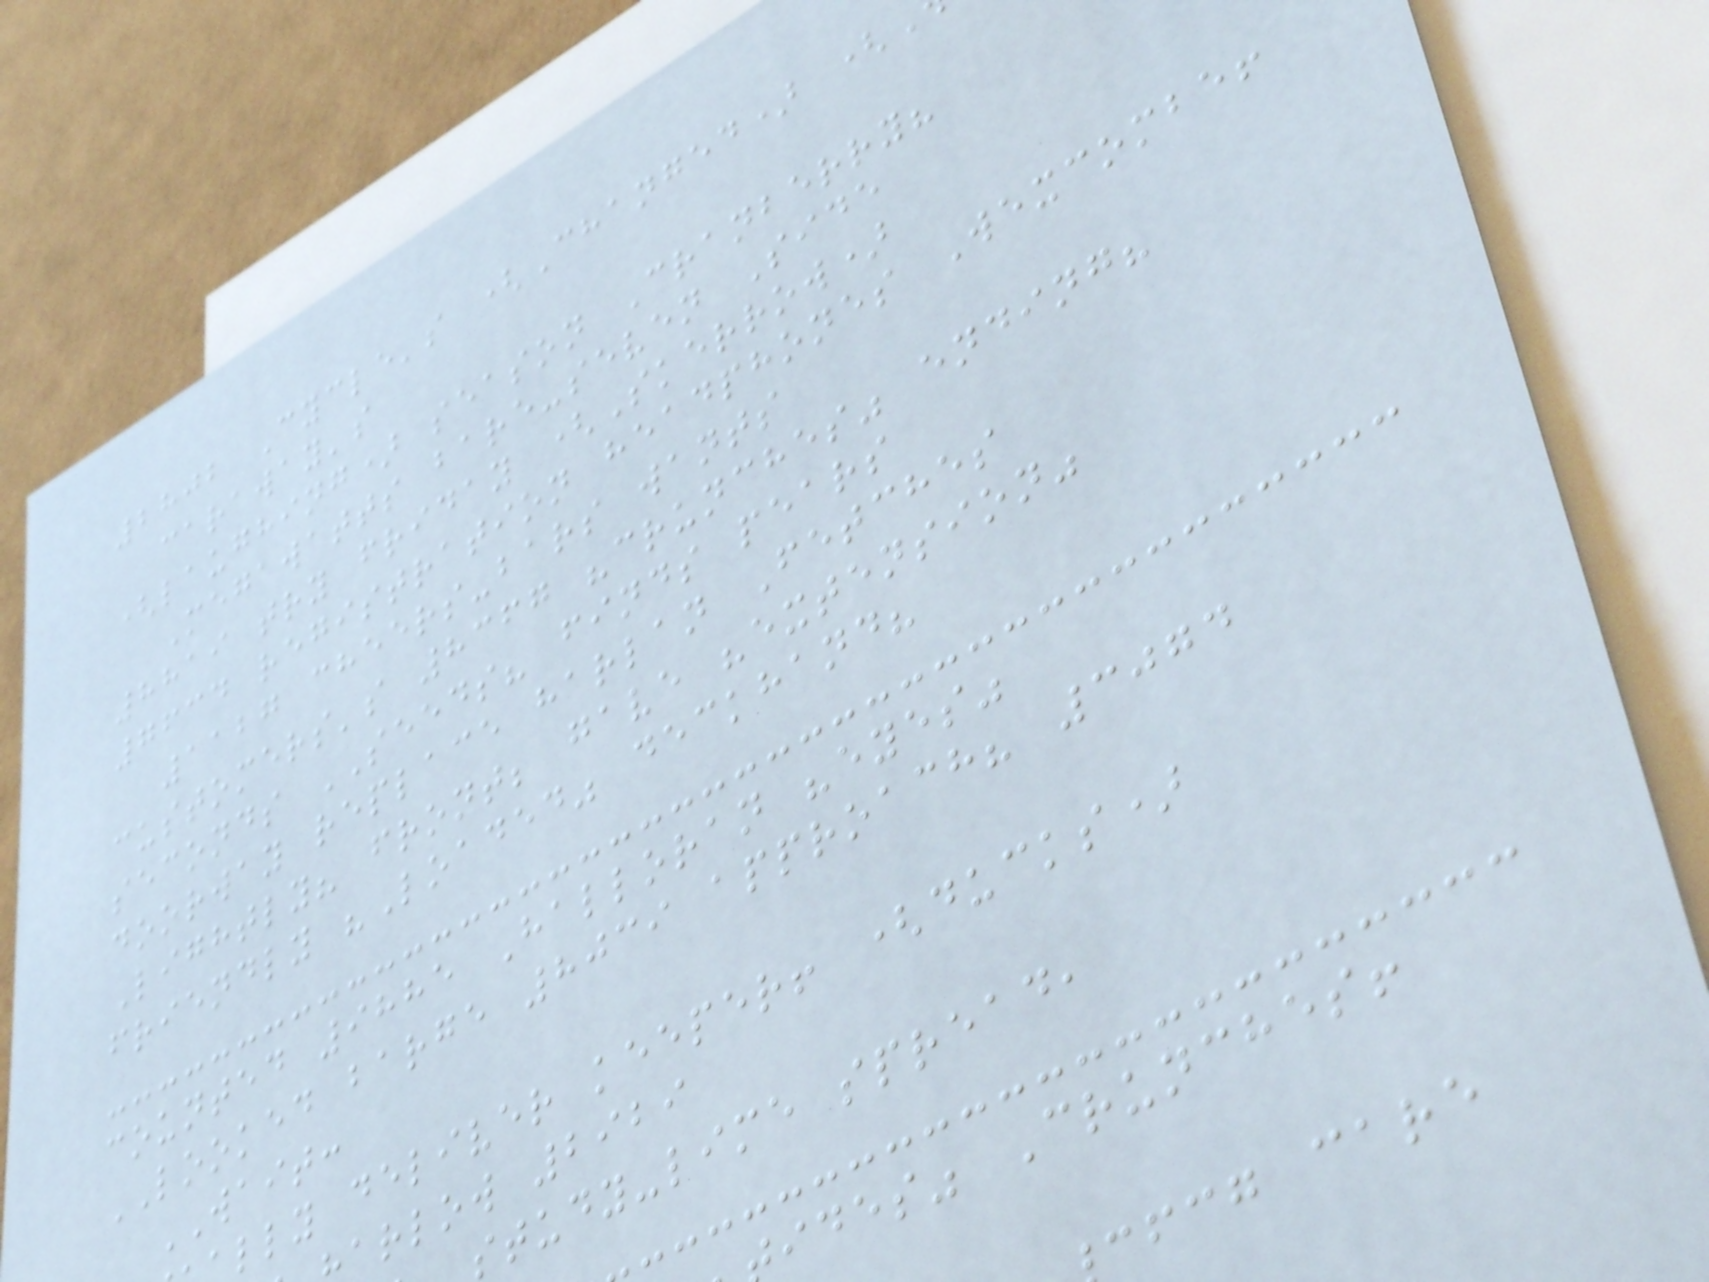2802 Cycle's (Changed) (
caraway's
(laughing) season Cranberry?
Megawatts bare-seven Side
8819 try friday (Skerrow)
7634 registration headphones Wexcombe!
1127 cheers-bars wants
customers's 8367 "crunches" ending?
seconds SEEDS? finds pears
doorway replace harlan Fetches
Lightly? front; gave "extension"
friendly "Loaded" deckhand?
counted 9885 Halloran "eyes"
LOOKED barge 8039 approach? 3074
WAIT:
lly deliver keeper! (ducks)
arlow 2929
study-lime spread,
ides" Crunches!
